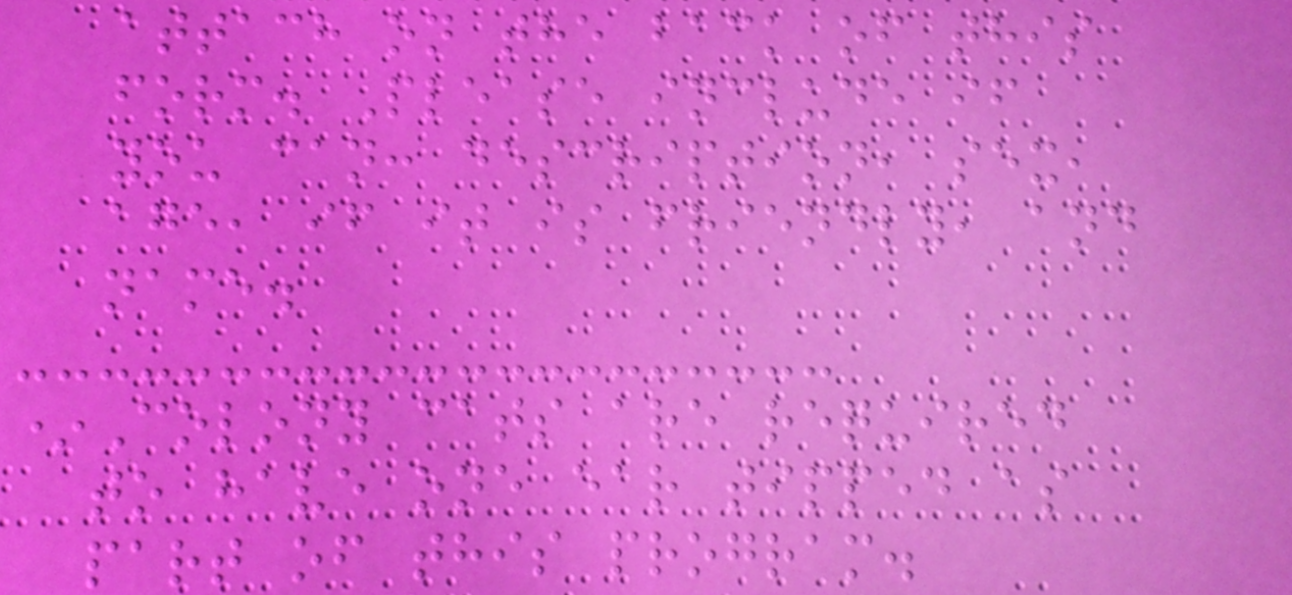attach on the back of this
form. Please include if
you can: description, sex,
age, if it is friendly, and
name.
*Colony cats are required
to have one ear tipped as
part of this program.
